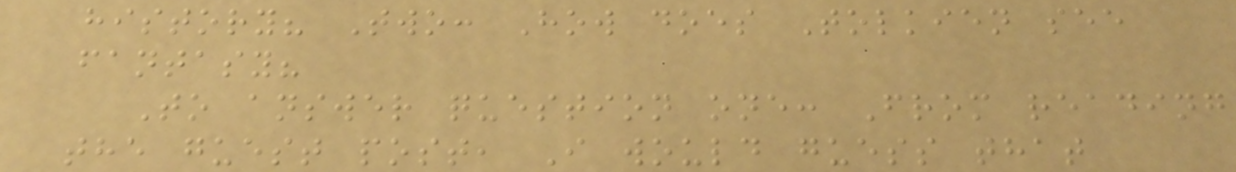history? Two: How does Tolkien see
fantasy?
To answer question one: From reading
the guest post, I would guess that
